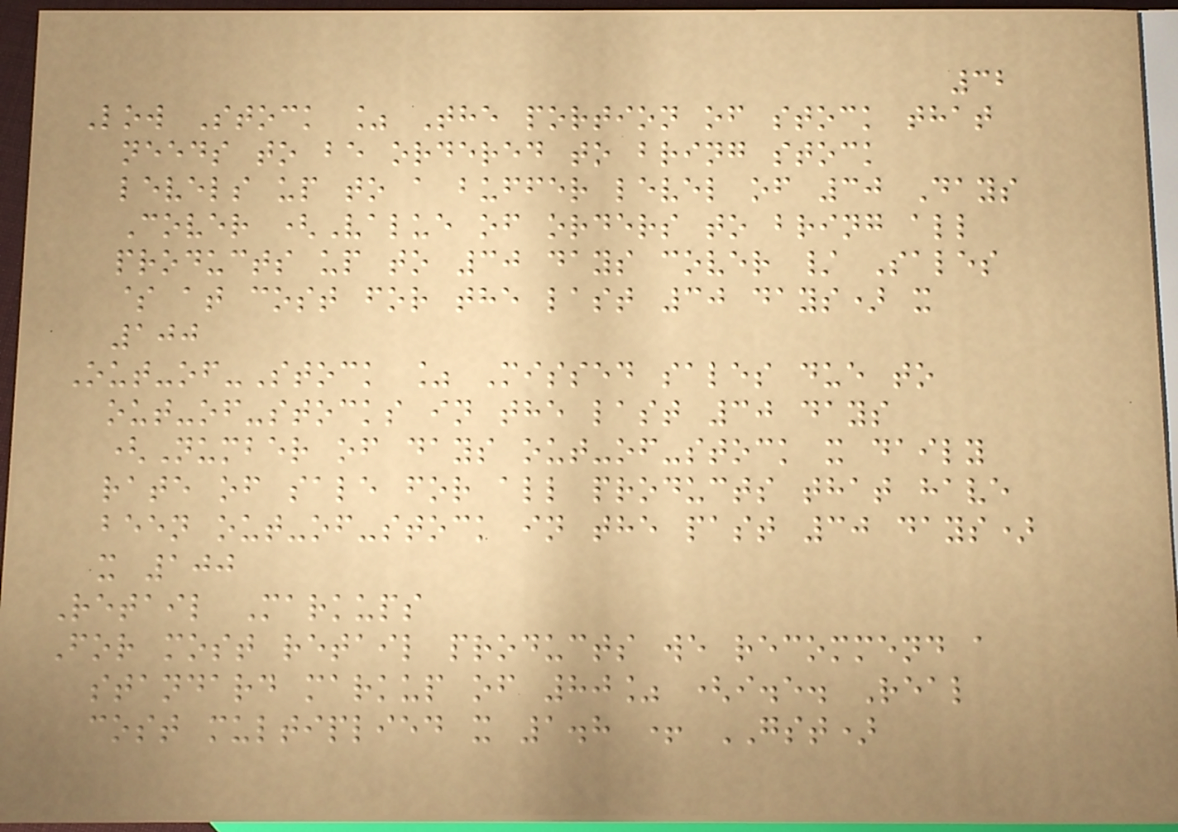32
Low Stock % The portion of stock that
needs to be ordered to bring stock
levels up to a buffer level of 30 Days
Cover (Value of orders to bring all
products up to 30 days cover / Sales
$ at cost for the last 30 days) x
100
Out-of-Stock % Missed sales due to
out-of-stocks in the last 30 days
(Number of days out-of-stock x daily
rate of sale for all products that have
been out-of-stock in the past 30 days)
x 100
Retail Markups
For most retail products we recommend a
standard markup of 80% (i.e. Real
cost multiplied x 1.8 + GST)
